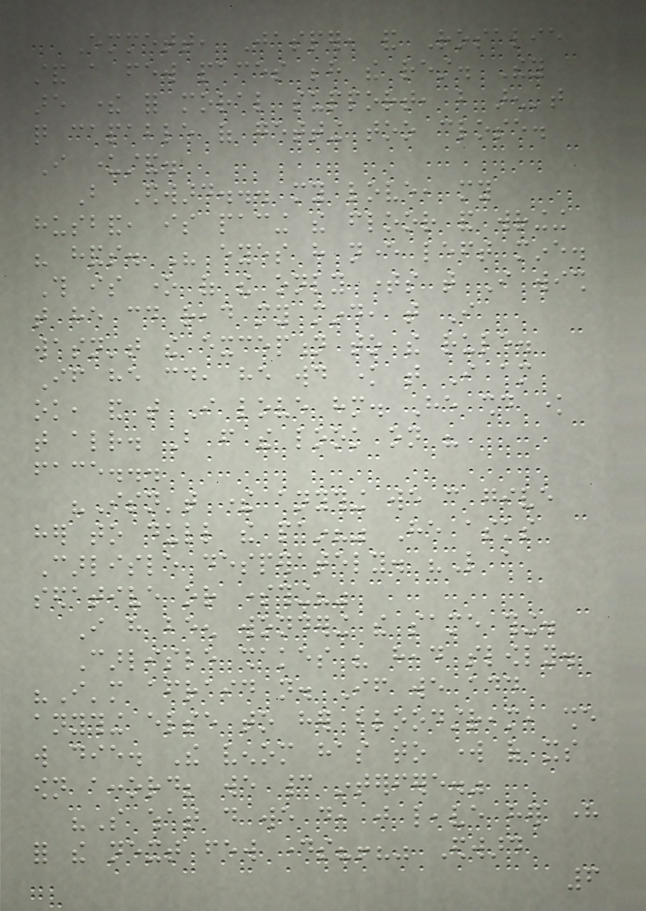Emmett, Jasper, and Rosalie
stand a few paces behind the rest. They
are there for moral support, but aren't
quite capable of getting too close.
I understand.
But Edward... my love, my
husband, is pacing the floor and wringing
his hands. His eyes have never left mine.
This is one of the only times that I wish
that he could read my mind, that I
wasn't the exception to the rule.
If he could, he would know that I am
ok, and that I love him. He should know
that already. But from the look on his
face...
"Isn't there anything we can give
her to dull the pain?" He asks
Carlisle desperately. "Like a
sedative or something?"
I have been wondering the same thing.
Carlisle shakes his head slowly.
"I'm afraid not. If we add
anything else to her bloodstream, she
will die. The venom has to work of its
own accord; we cannot interfere."
"So what do we do, just leave her here
for the next few days?!?" Edward
6
